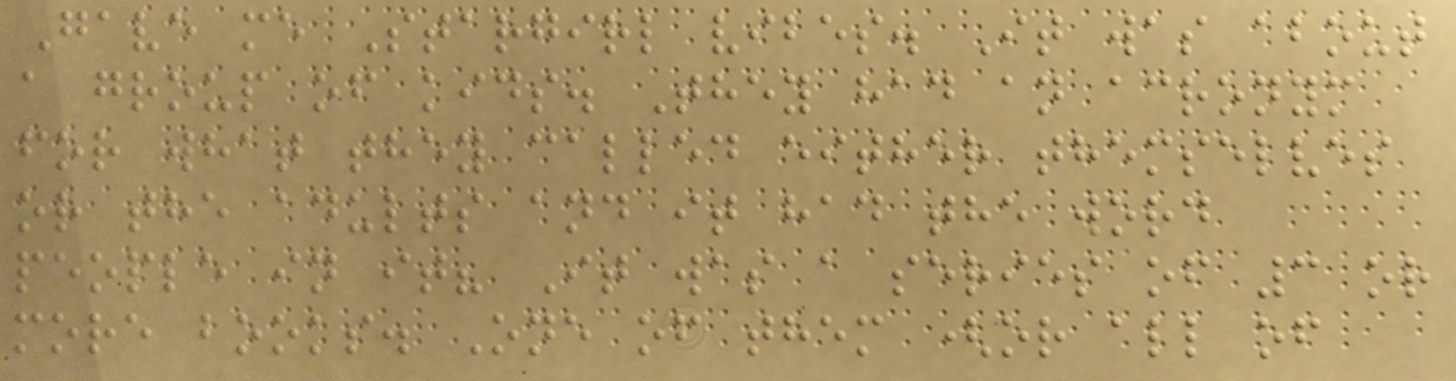Gave me Stargirl vibes. It was about
a group of kids. They had an acronym
for what they called either themselves
or the adults and it had the word
people in it? It was a series of 3 or
more books. One of them (or all of
